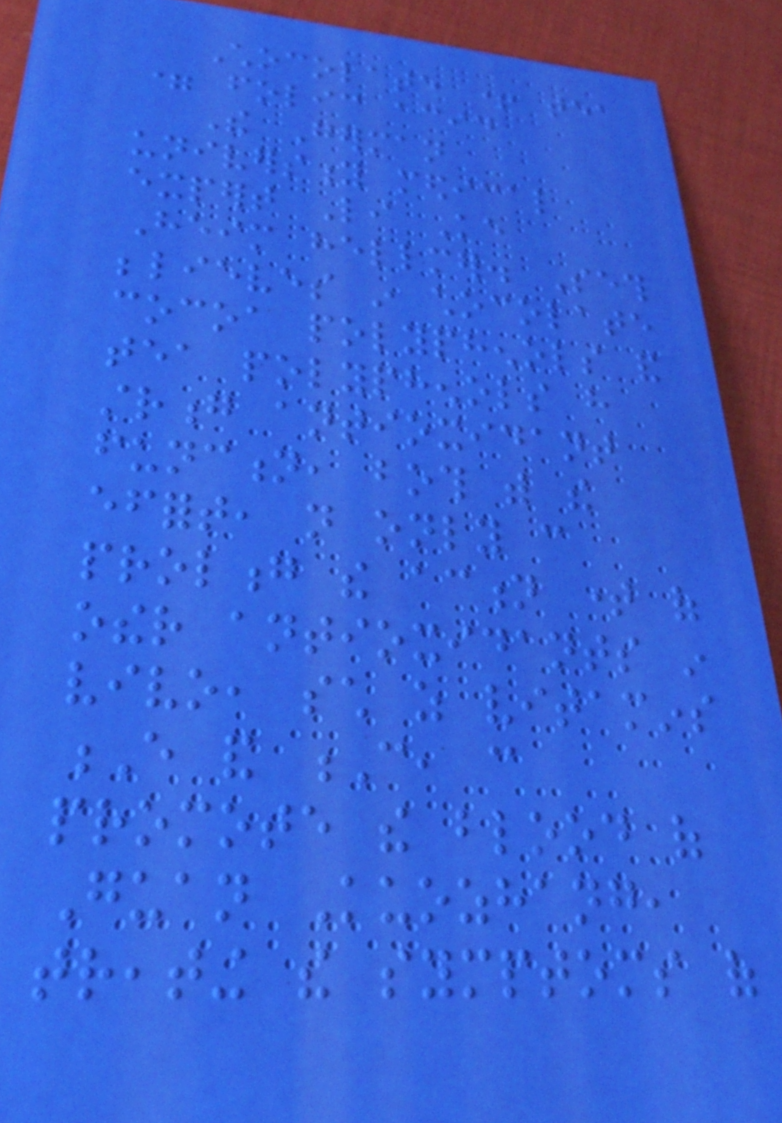Chocolate + tea
= folic acid
The German
university medical
expert Li Ke
Heim hellmer. Seth
believes in chocolate
cocoa polyphenols and
tea polyphenols have
strong antioxidant
function, both with the
effort, not only can
prolong the action time of
other antioxidants in
vivo, such as vitamins
E and C, can
promote the blood of
Guan Kuozhang,
treating the symptoms of
